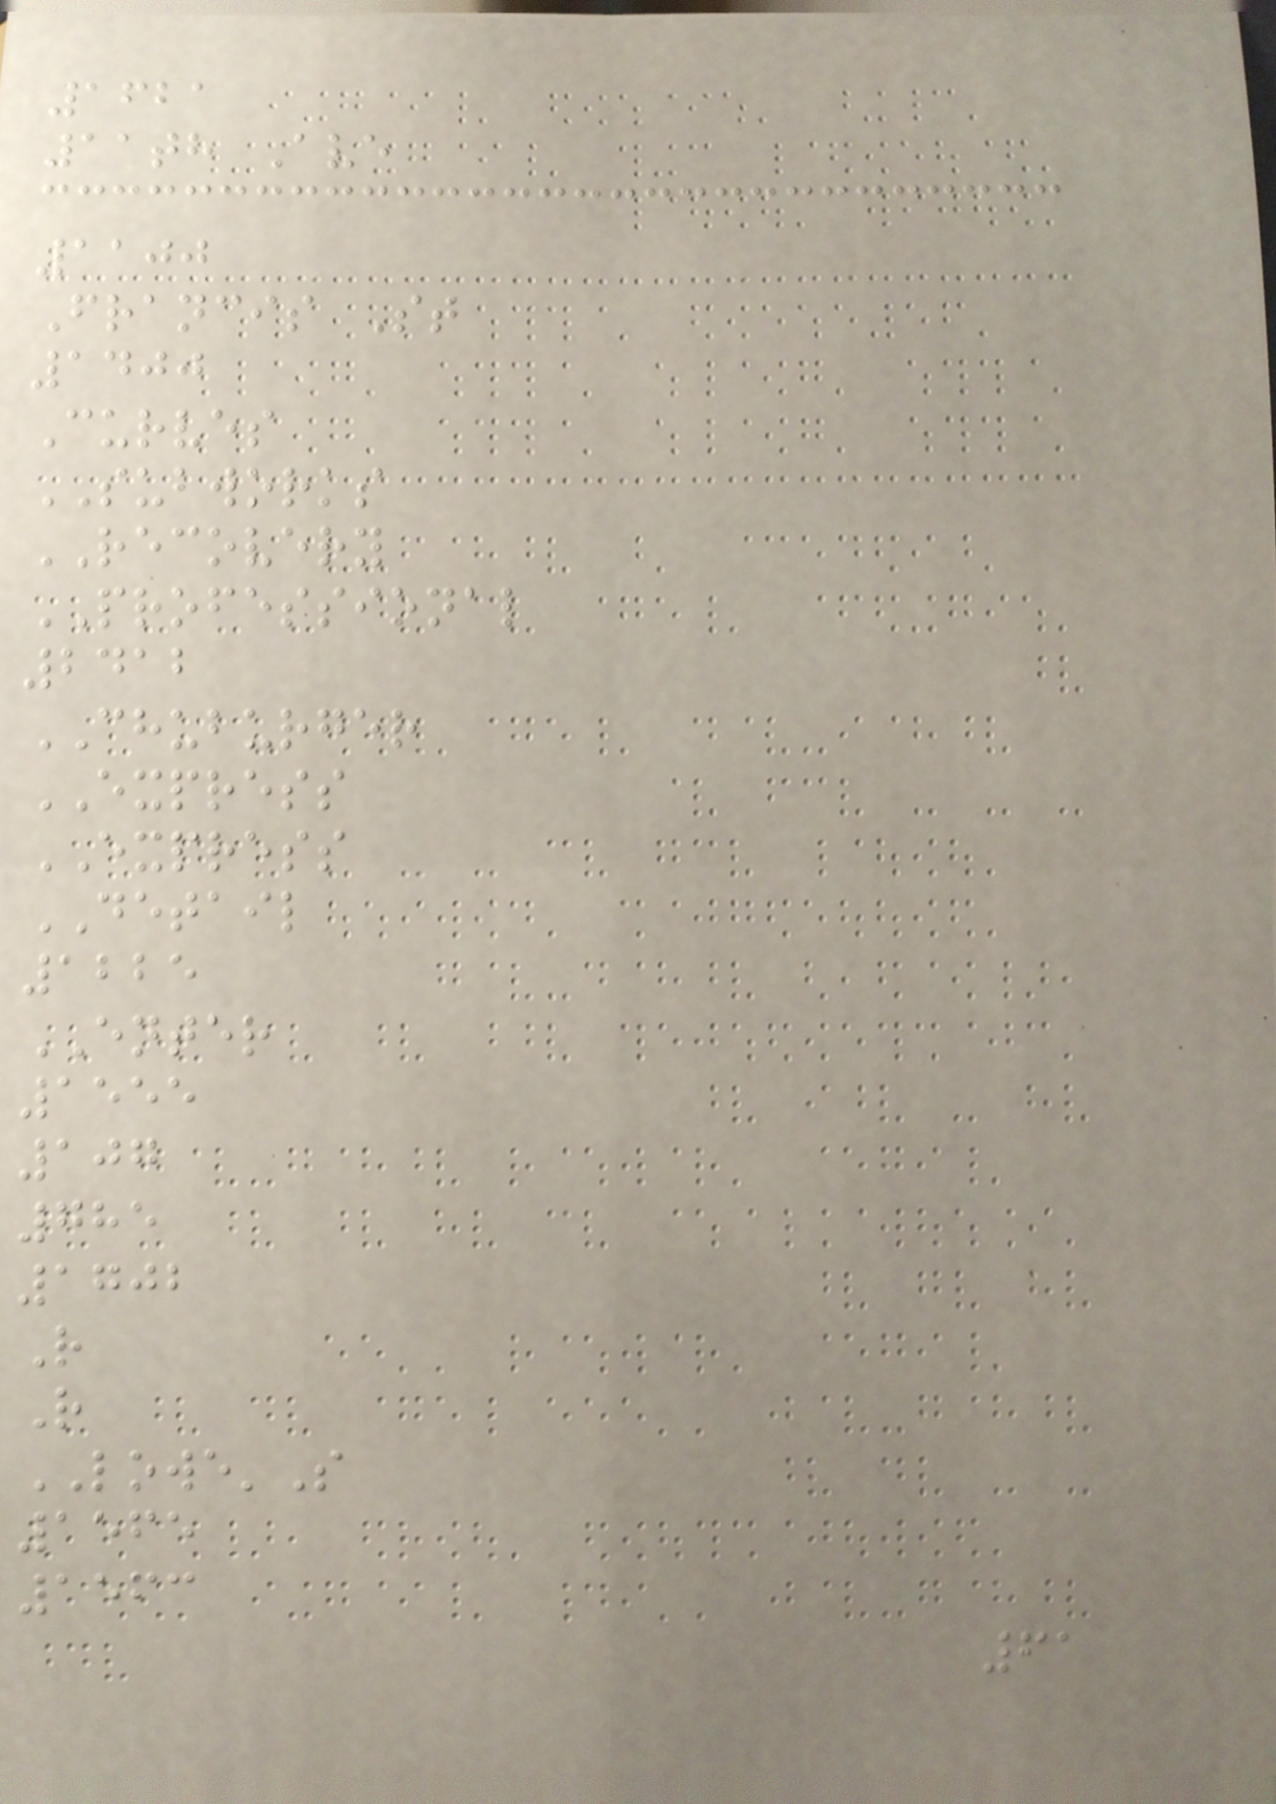1621
11th Ave
1100
Francis St
1400
Curves
SUBWORKS
RECOVERY
PROFESSIONAL
2412
CHUBURGER
EXPRESS
EXPRESS
DETAIL
1225
ENTER
1555
107
785
1702
R
R
LOWE'S
1565
1563
61
